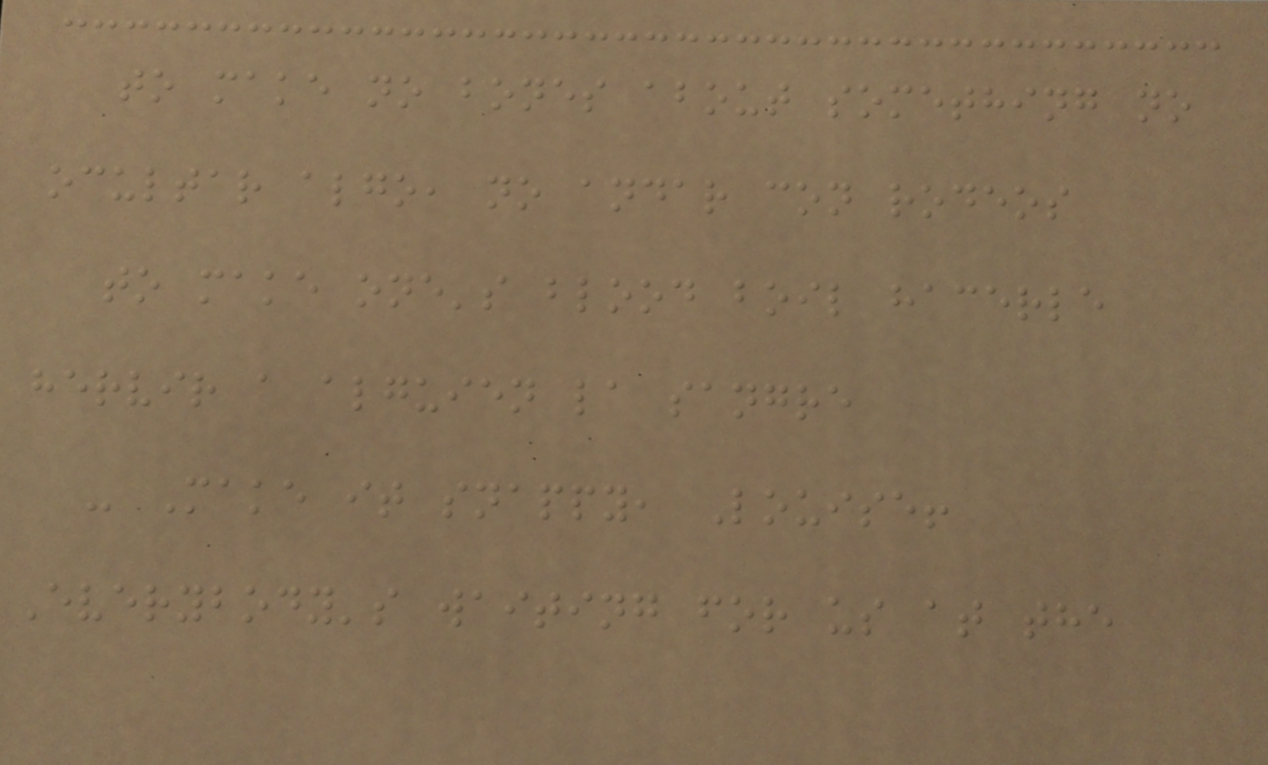to make no bones about something no
ocultar algo, no andar con rodeos
to make one's blood boil hacerle
hervir a alguien la sangre
- Make it snappy, Louise!
Everybody's waiting for us at the
